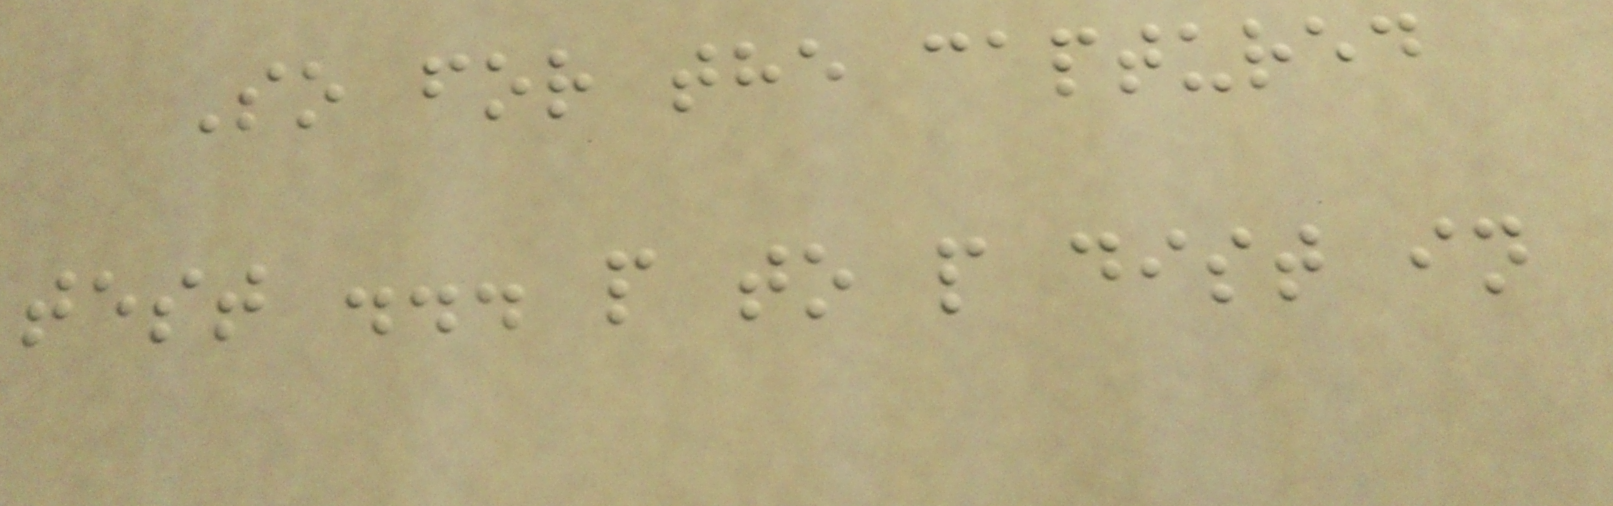So for the captured
test ... p to p dist in
